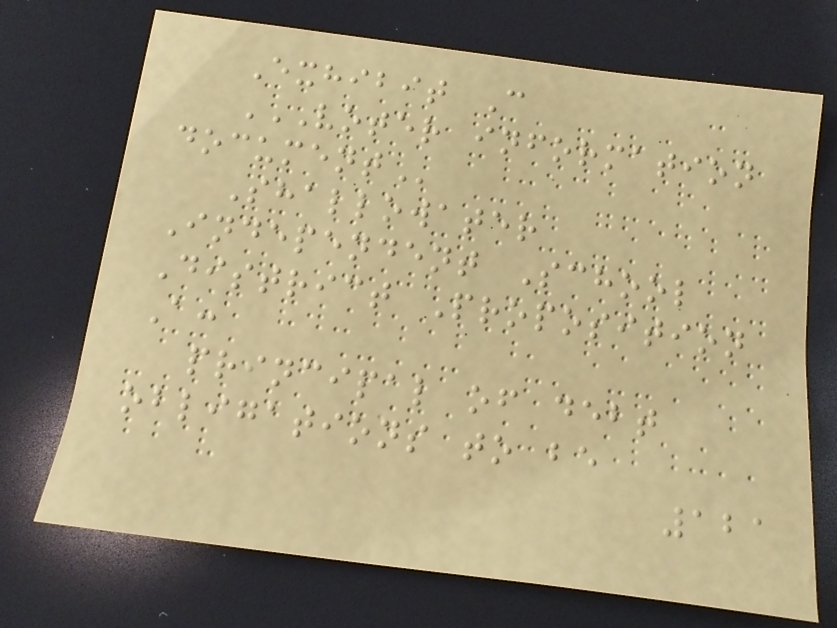Exhibit C
VOTER INFORMATION
DOCUMENT
Shallowater
Independent School
District Proposition
A:
principal of debt
obligations to be
121
